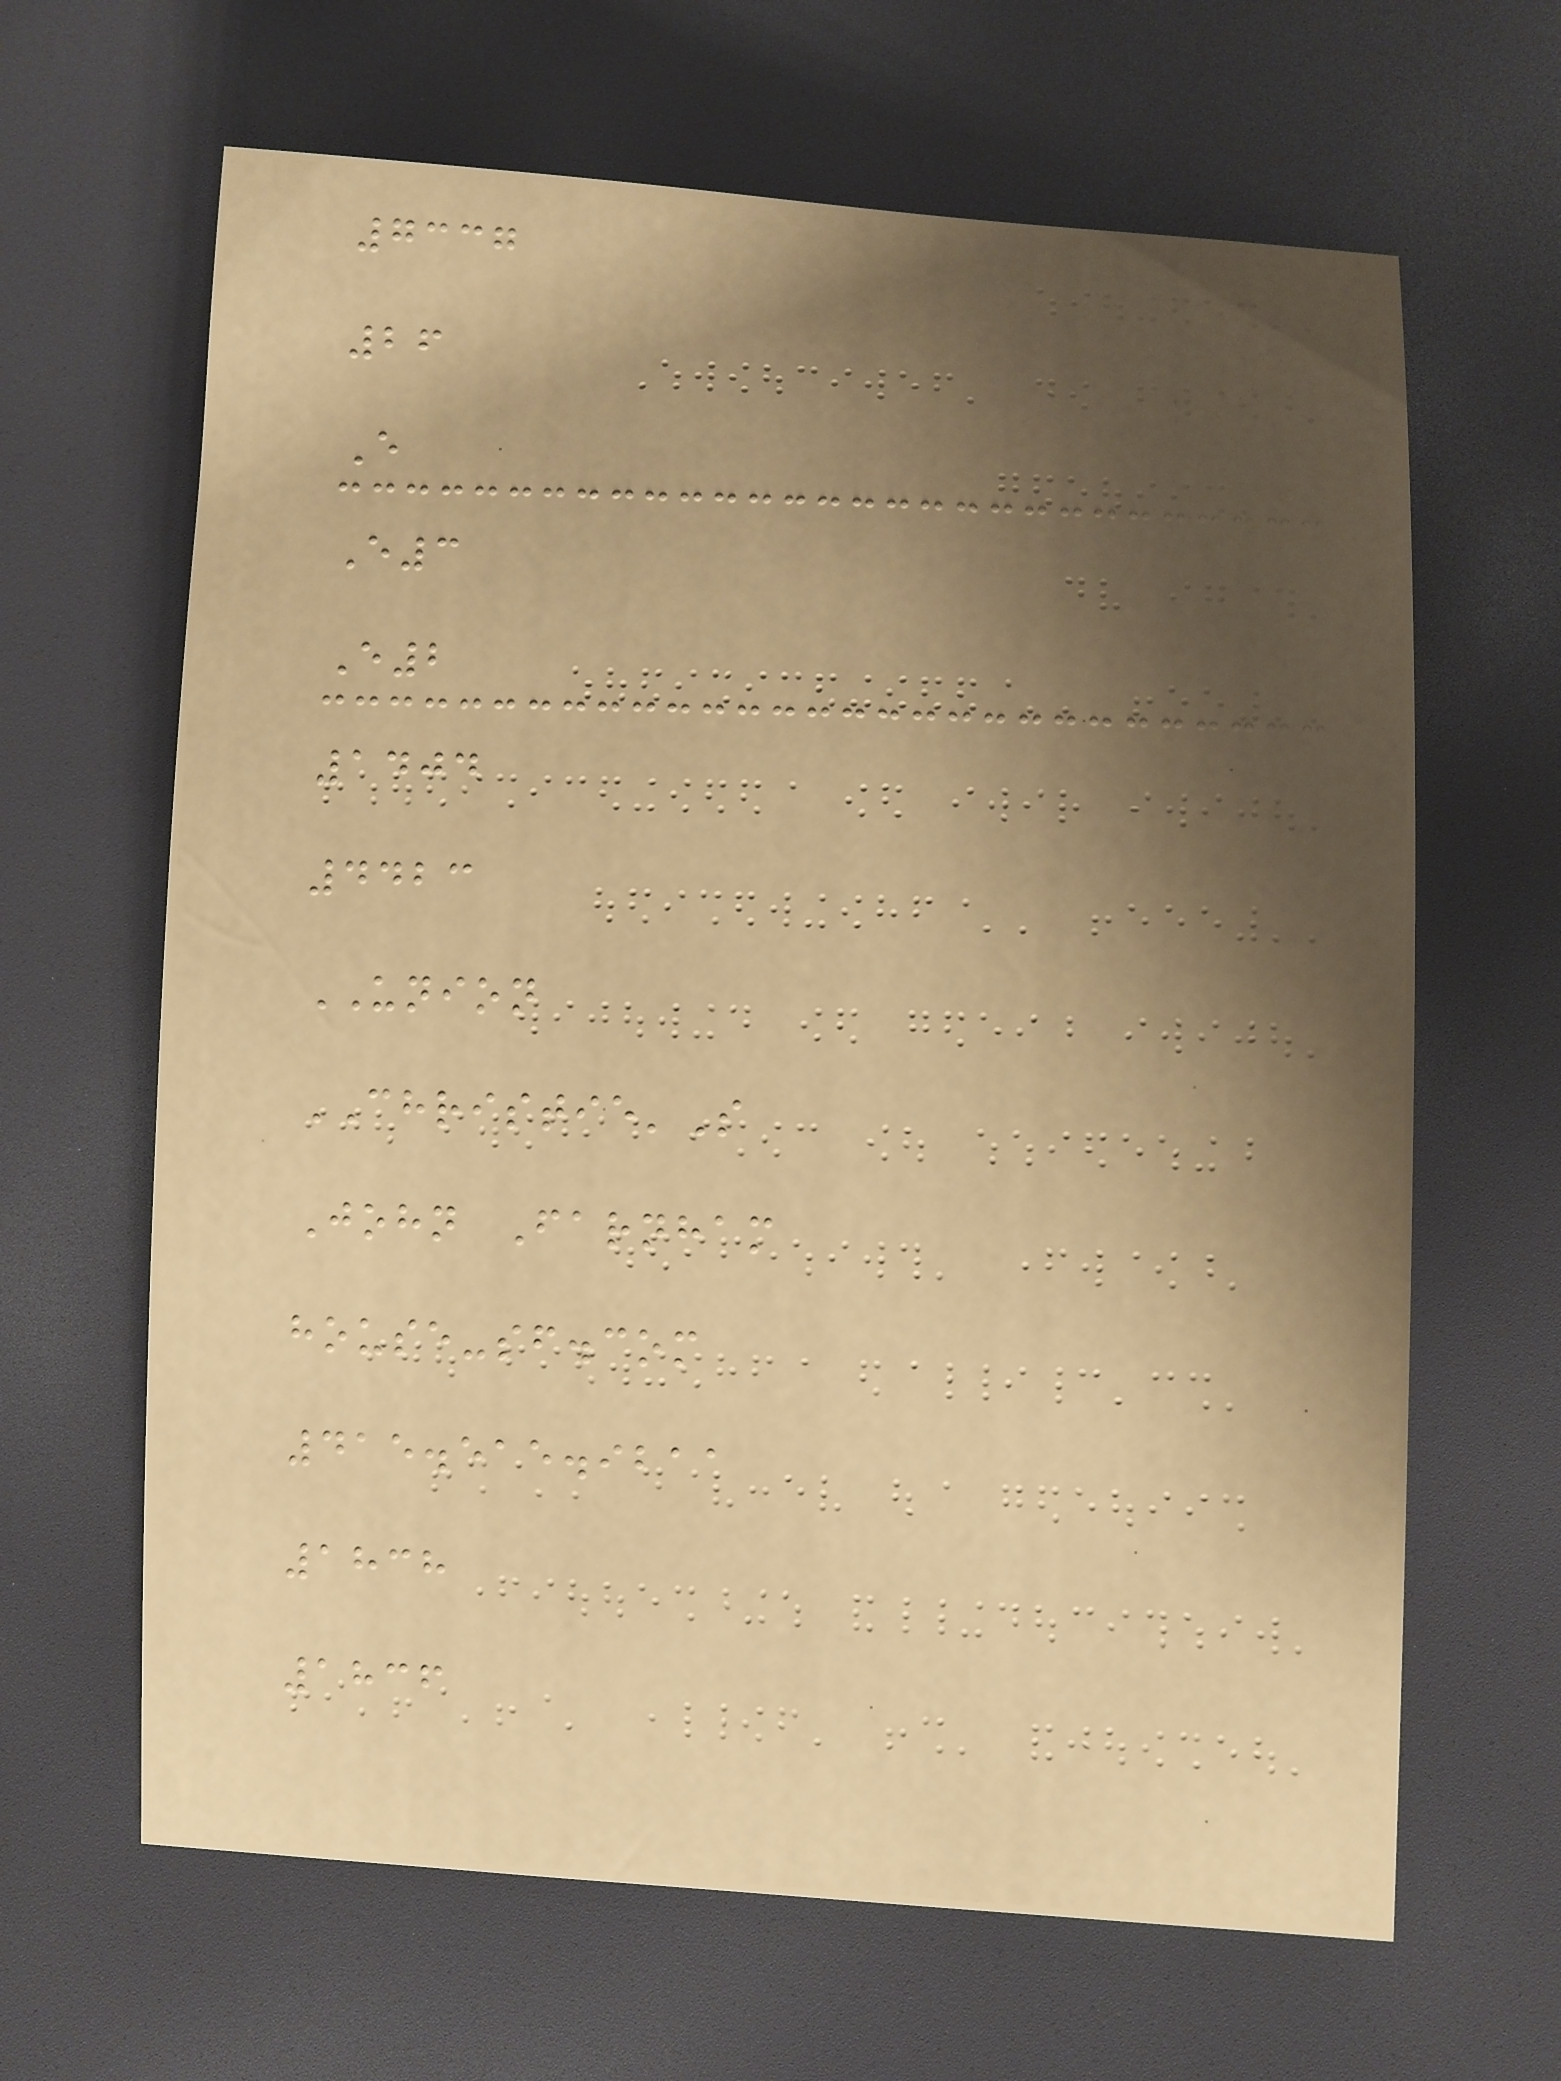7337
26
E
E3
E2
1404
4423
UNION
CHRISTIE'S
John Farnham
house-sf.com
415.515.9211
1838
1836
